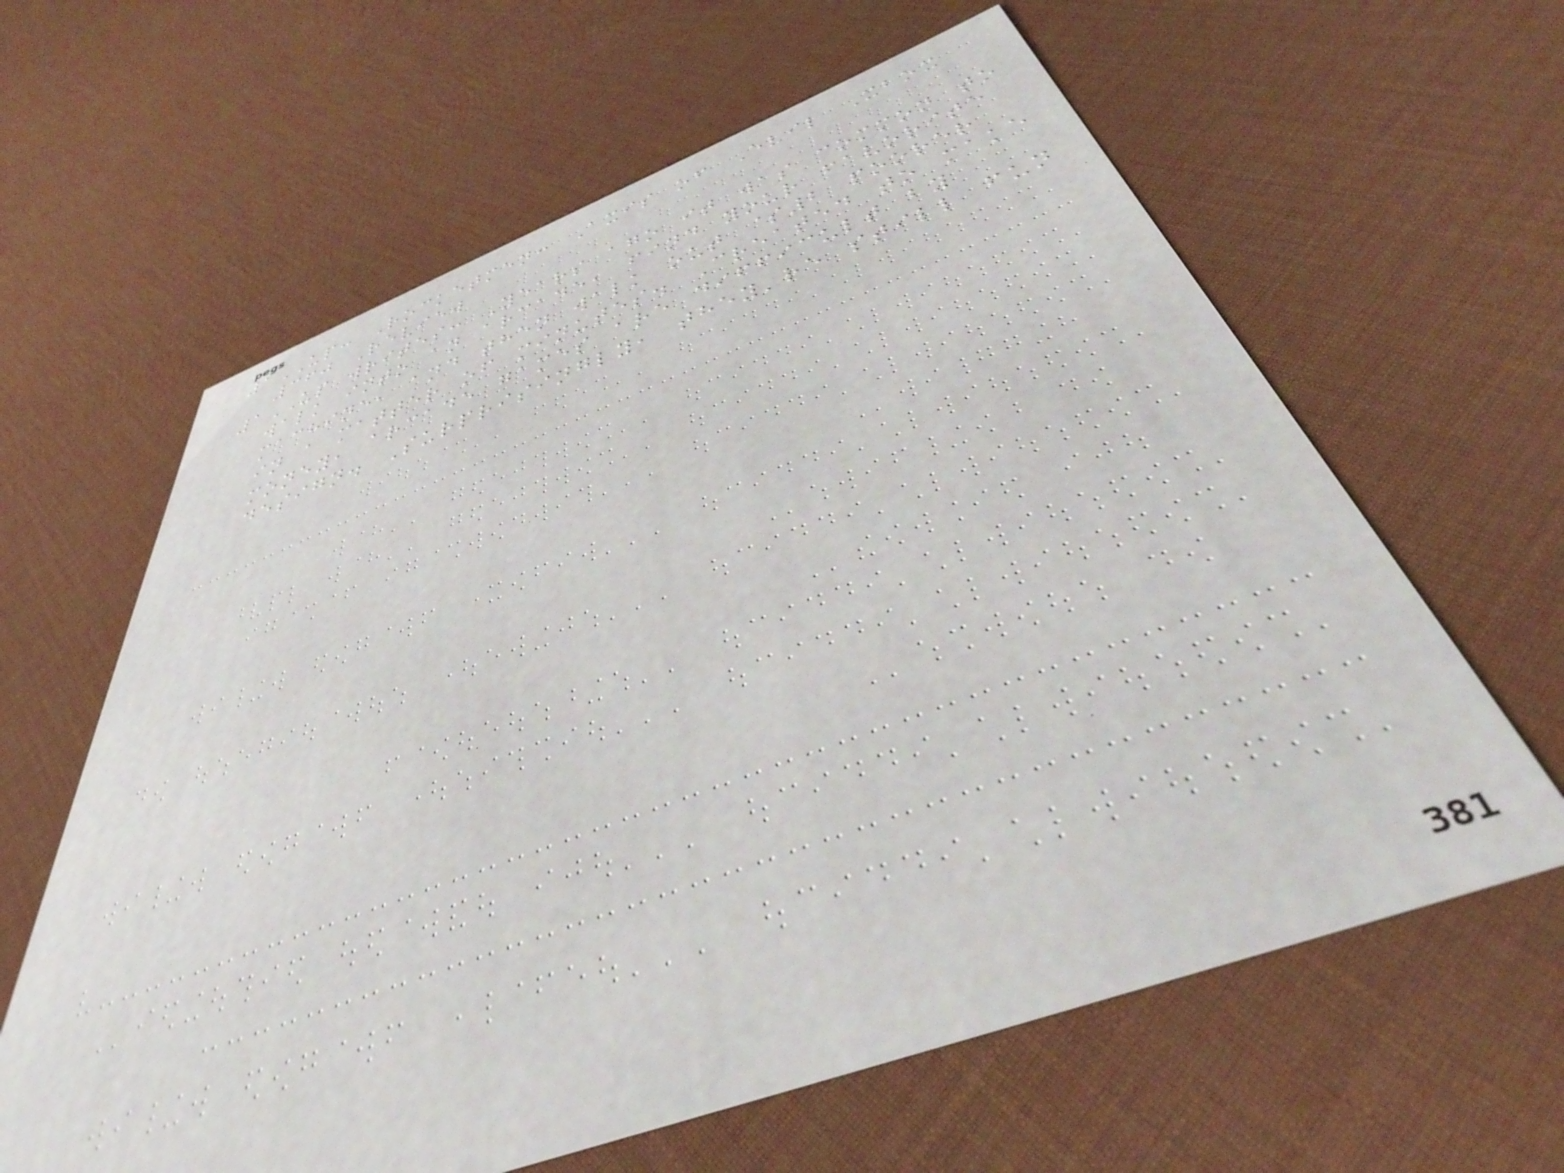1UP: Rocketmen: Axis of Evil Xbox
360 Review
1UP writes: Years ago it was common to
walk into an arcade, find your favorite
machine, and then walk out $2 poorer
in a matter of minutes. Created to make
money, arcade games are difficult by
design. Surprisingly, they're still fun
